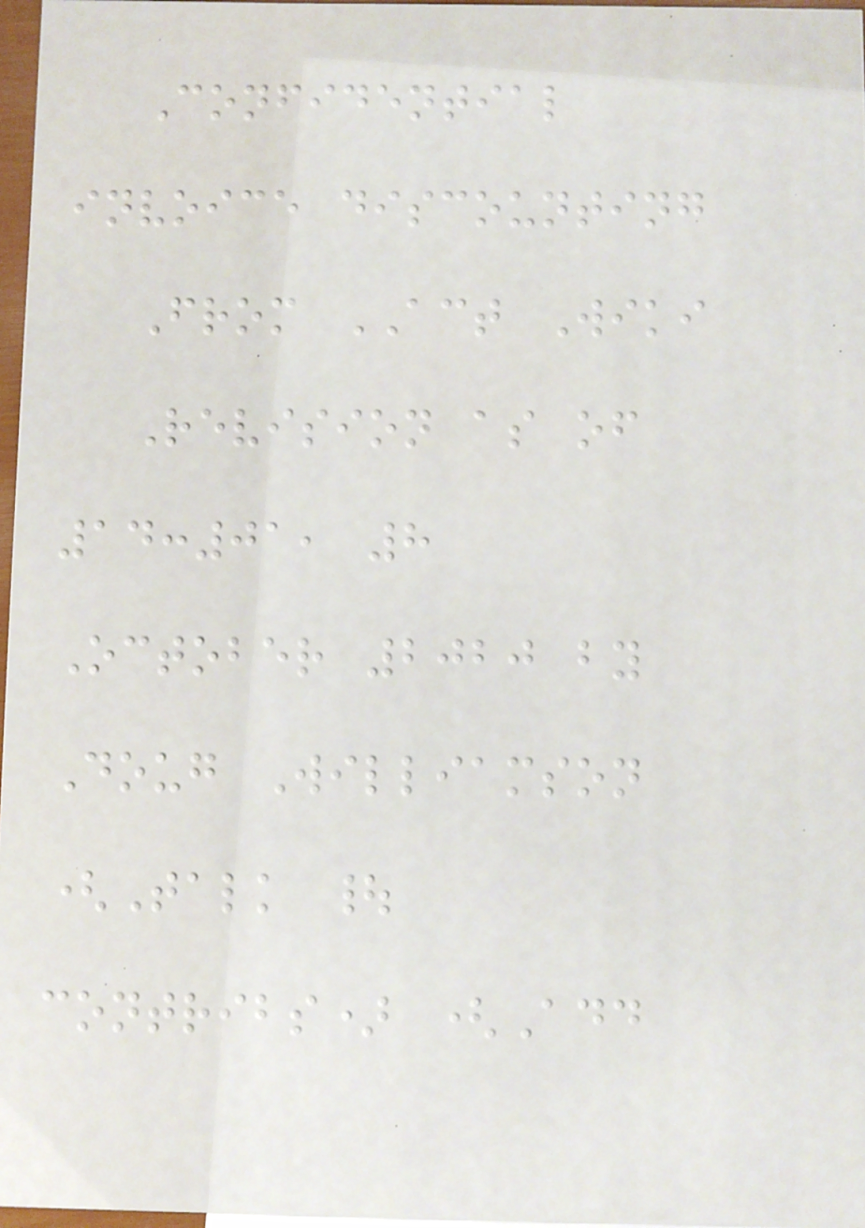Confidential
invoice discounting
From ACT Wiki
Revision as of
14:01, 8
October 2020 by
Doug Williamson
(Talk |
contribs) (Add
